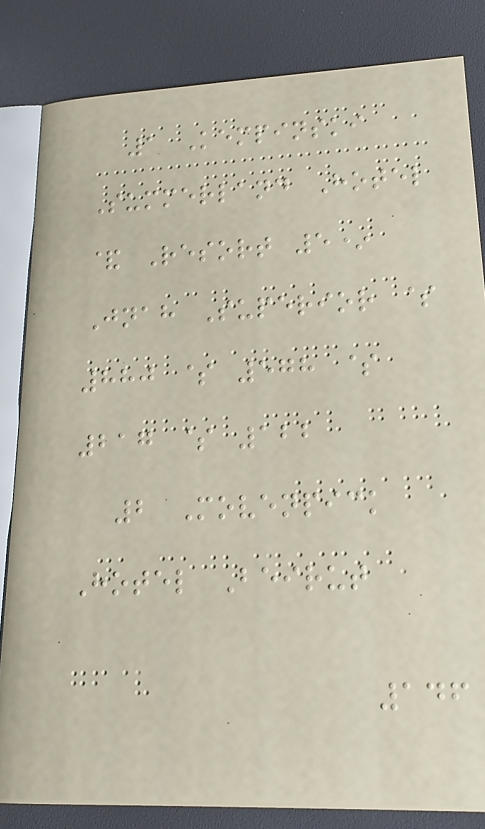1 Kempinski
Summerland Hotel
& Resort 5*
Jnah Superior $
880 $ 578 $
217 $ 122
2 Movenpick
Hotel Beirut
146
